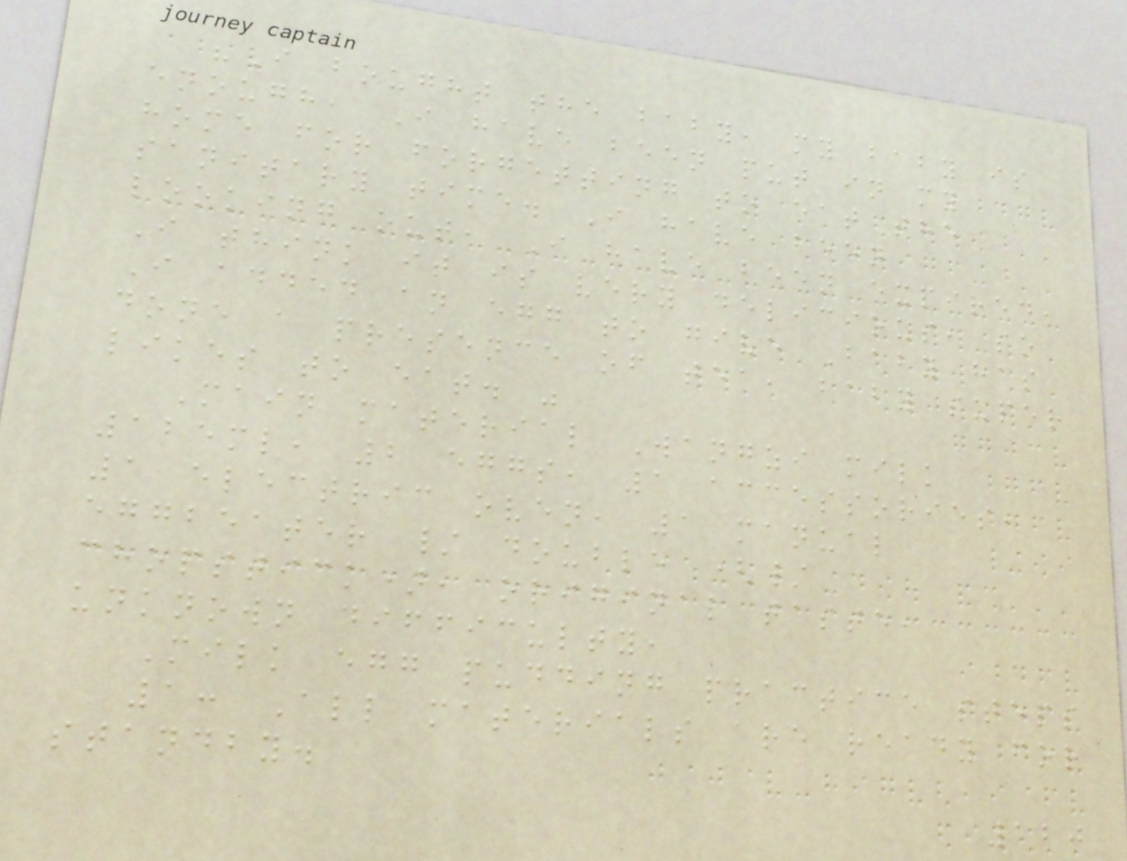"I bought the baby, my baby is
enough, I have been put in my
home for forgetting to eat the
sanitary time. I have been
looking out, I have been expired,
I think it is very delicious, so
I added an egg to give Baby has
done a presence of tea, baby super
likes to eat. "
Main material Wangzi milk
125ml, 2 eggs, 1 accessories,
1 electric oven, 1 manual
eggbeater / double (/
chopstick), original taste,
unknown difficulty,
Milk egg pudding practice steps
1: All materials are ready for
standby.
120
